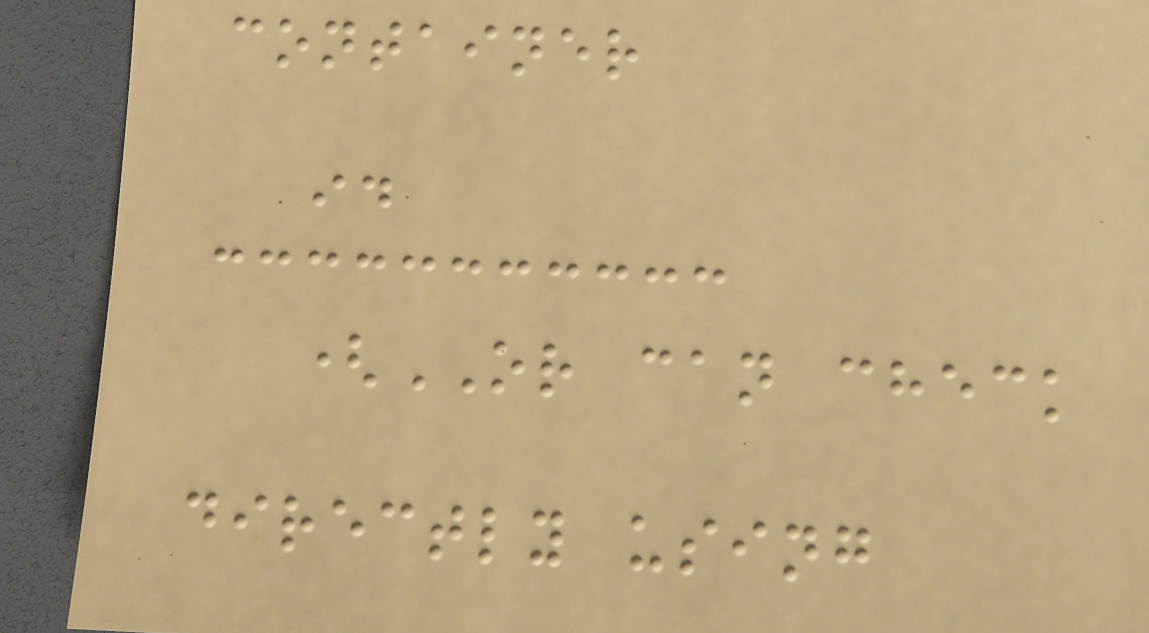container
id
(OR can check
directly using
